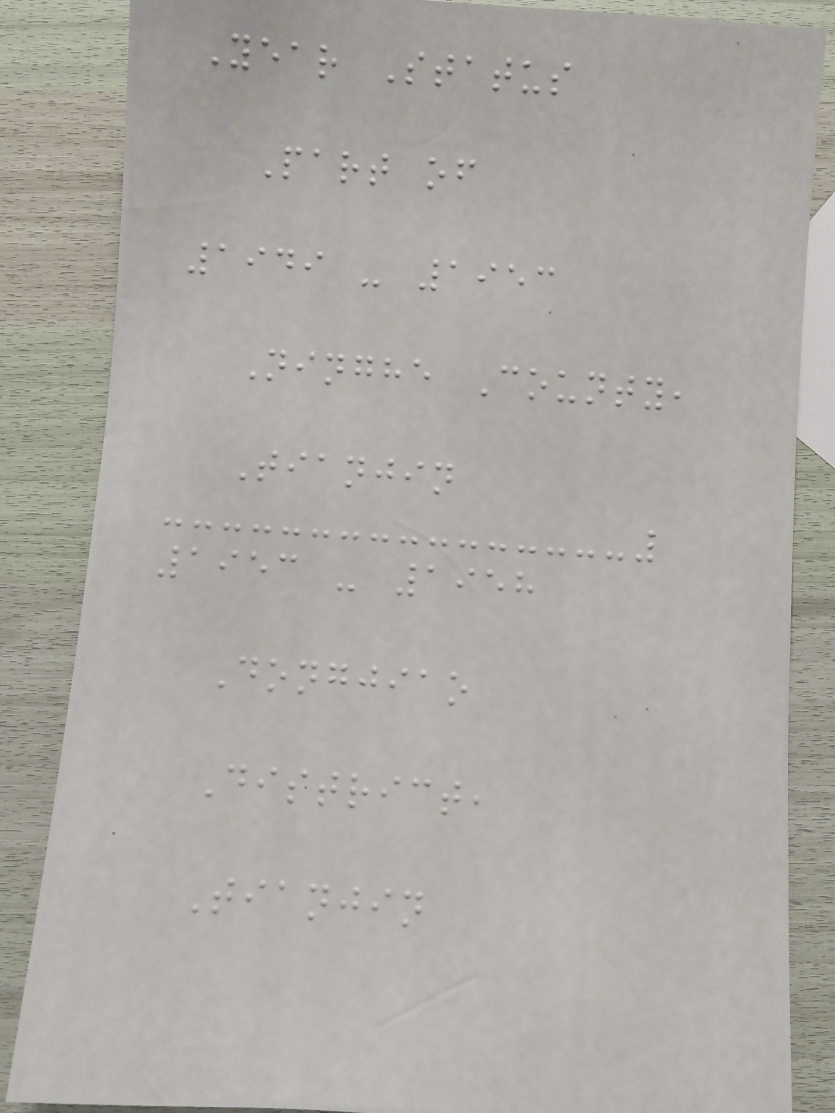Year Status
Part of
1949 - 1953
Ninghe County,
Tianjin
1953 - 1958
Dongjiao
District,
Tianjin
